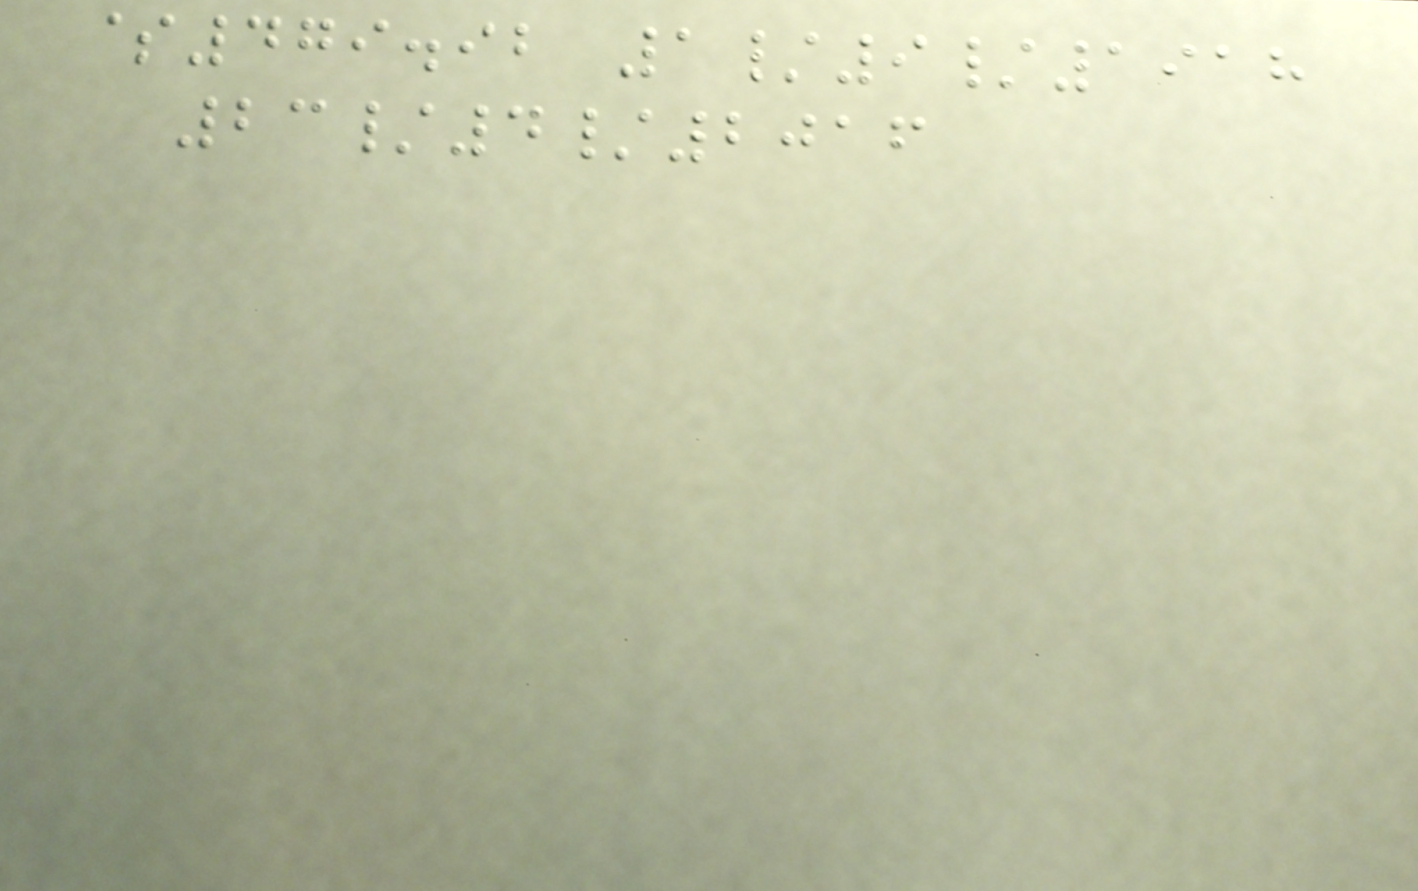$479.92 1/9/1918
23/4/2016
